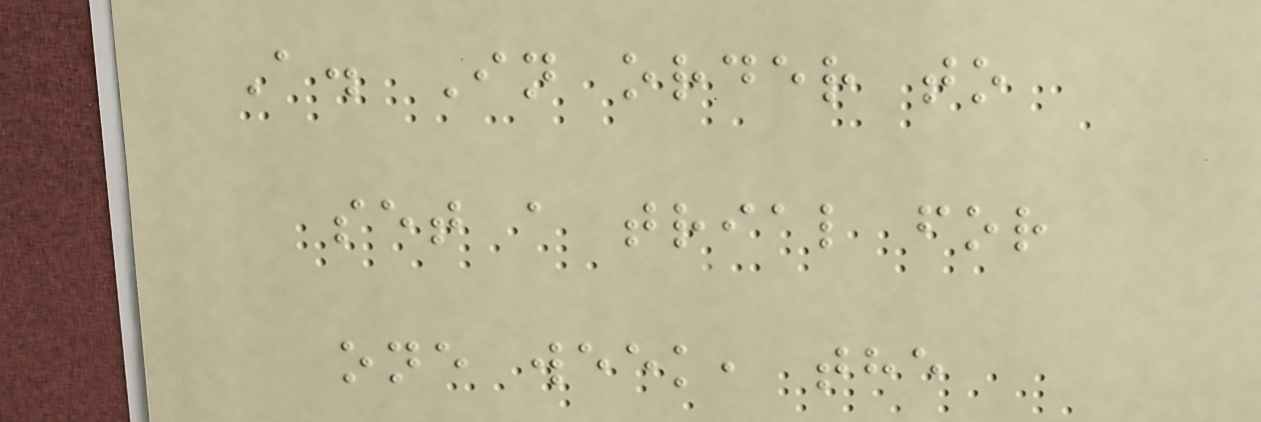A. In order to
set a trial for
one week, the
